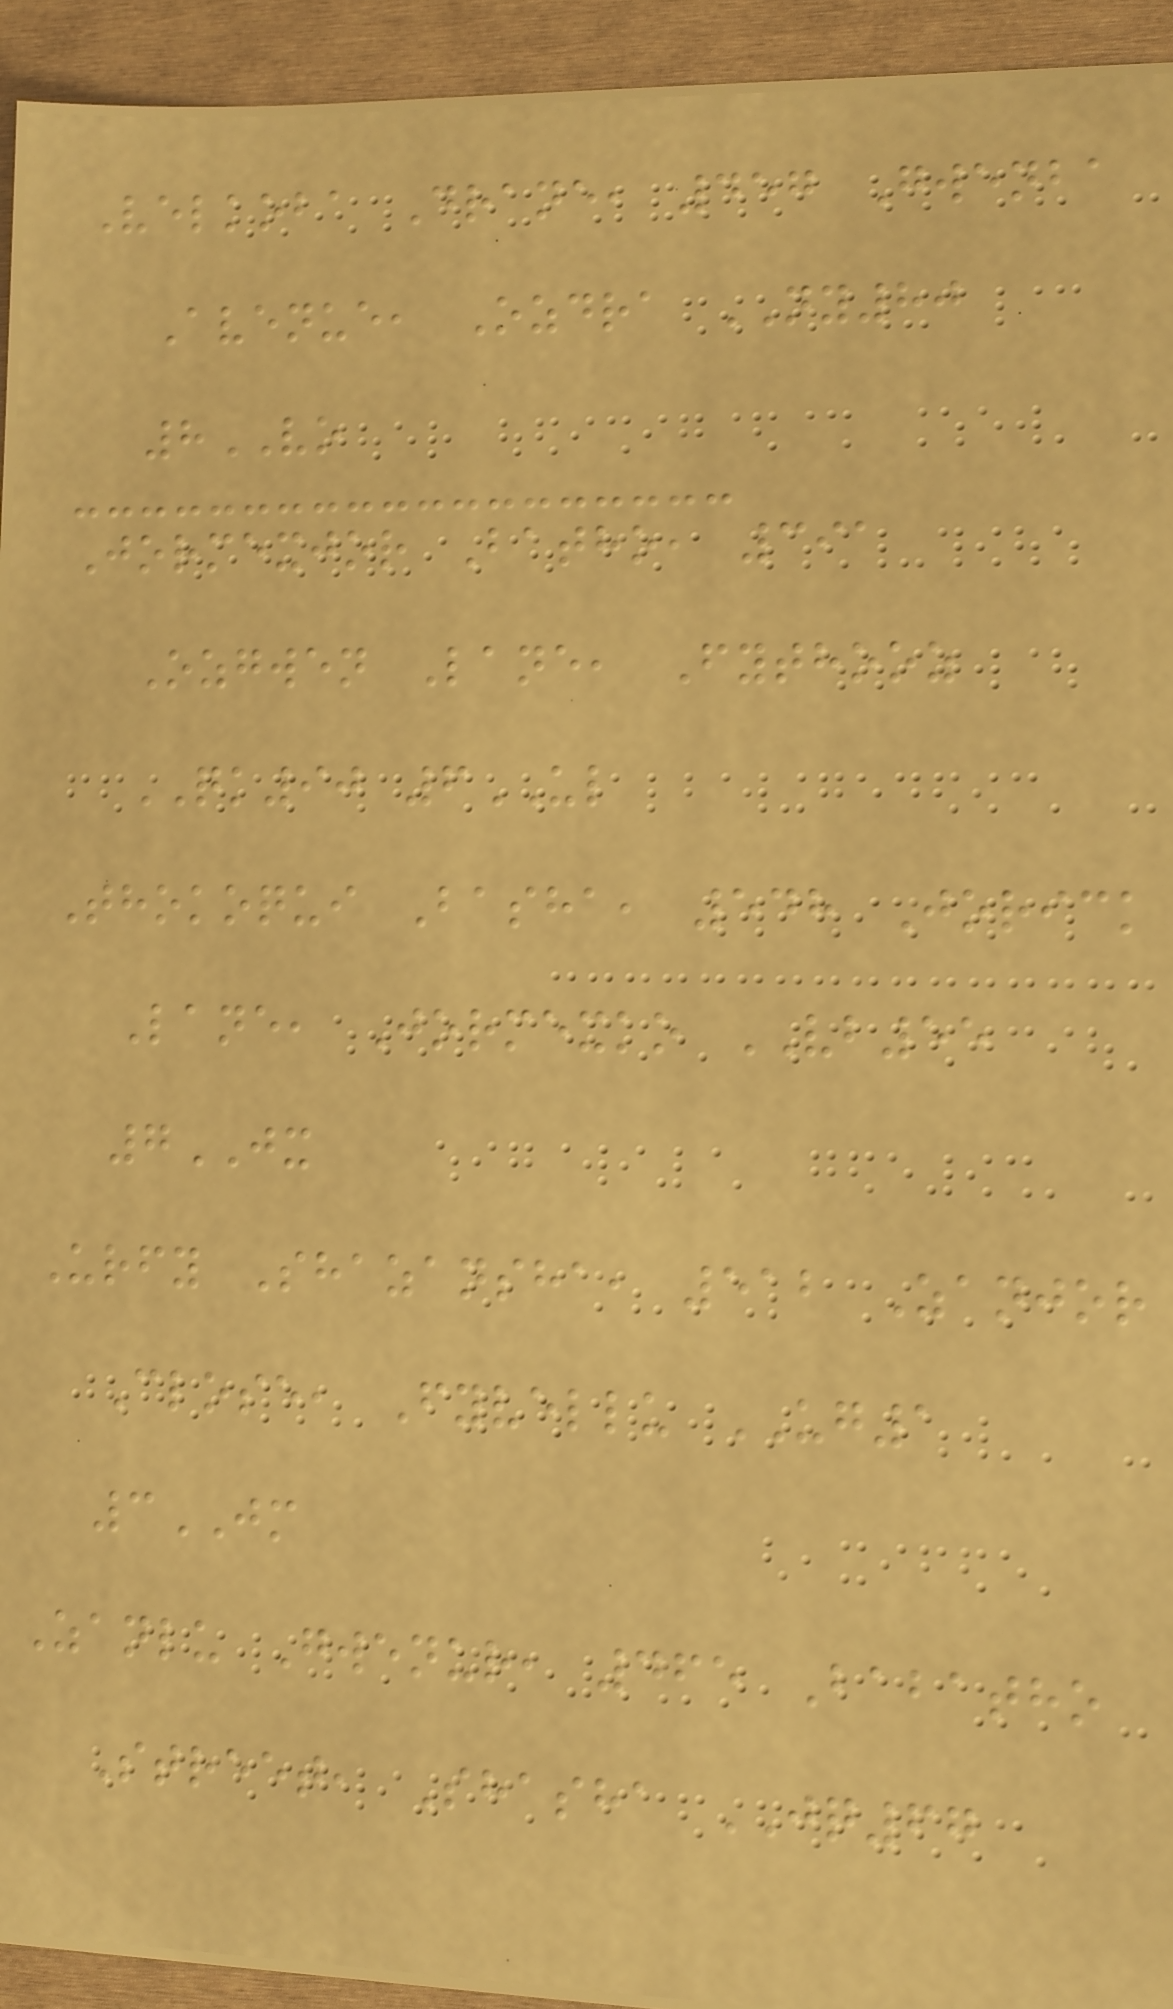Velkoba Drane, 457 Gwenba
Avenue, Ozdra NY80
8VO
Jormexjor Batho, 391
Ozgwen Lane, Fythooz
QK90 6UL
Thokoqui Basha, 548 Jorick
Lane, Jormexko VB55
7JX
Urfy Shazansha, 512 Zanjor
Close, Fyvellu UG1
3JM
Zanlu Gwenur, 465 Babatho
Street, Shasha JQ67
